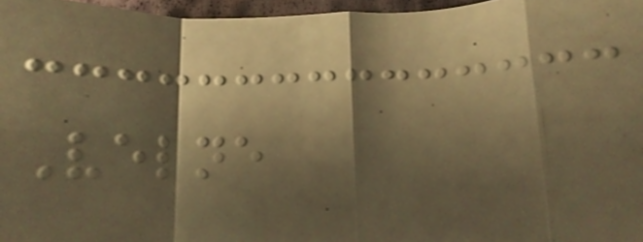Velne
